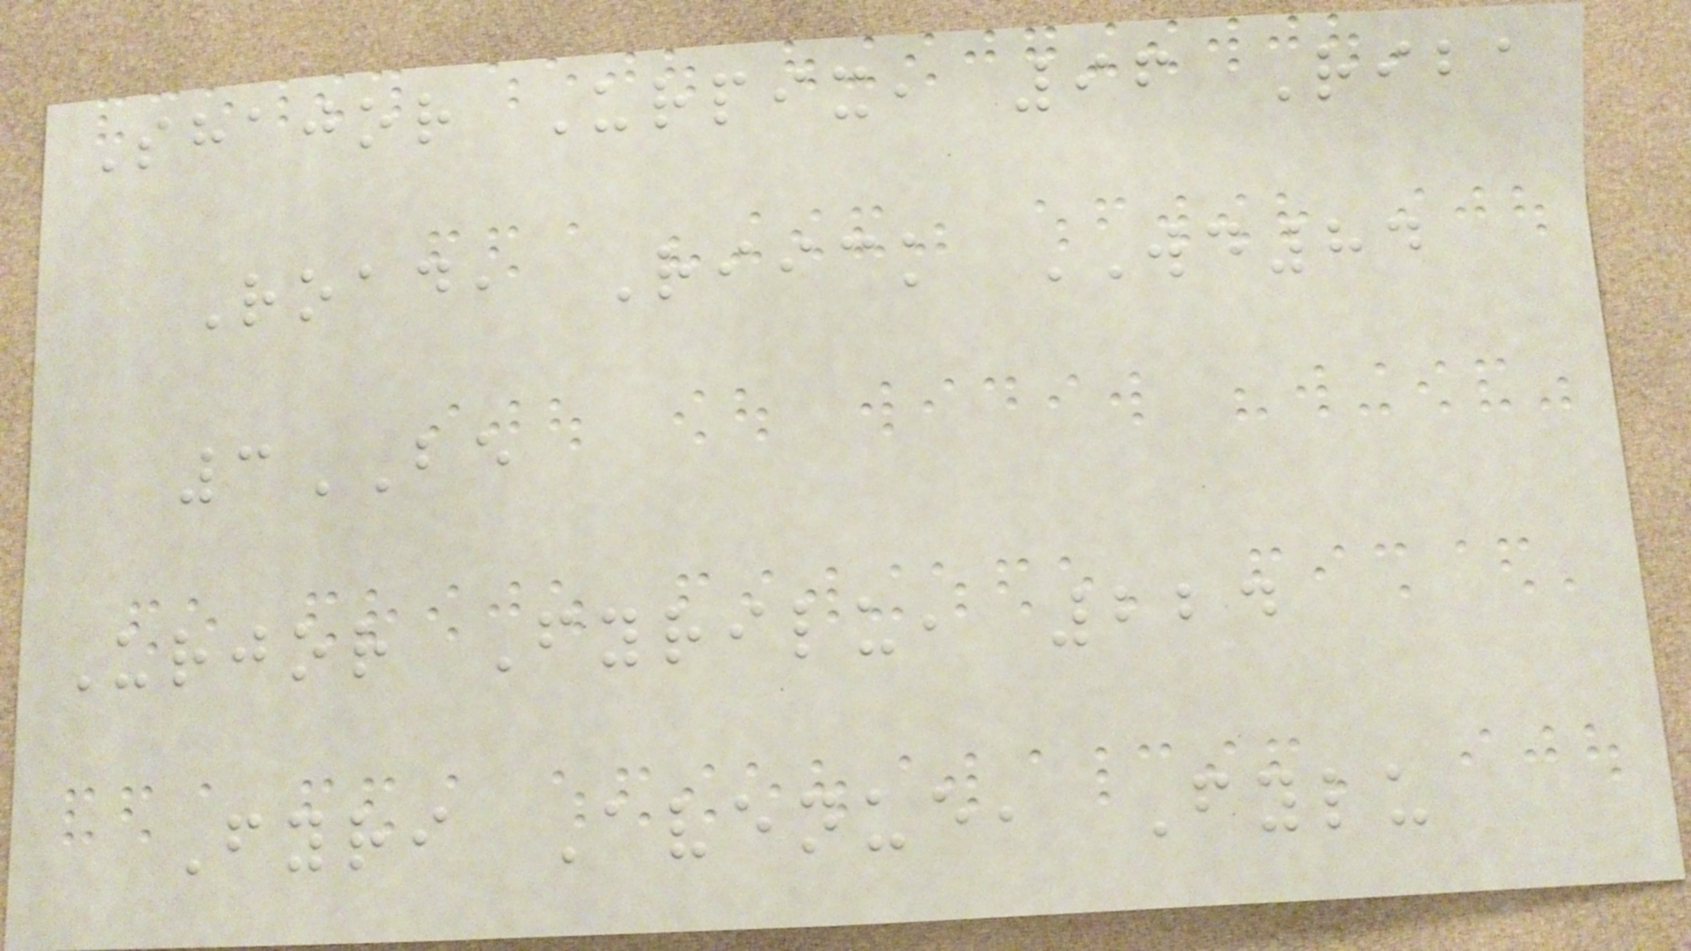Shajor Urpix, 96 Riba
Road, Riick WD84
3BE
Urjor Fyrilu, 224
Fyri Avenue, Fylu
